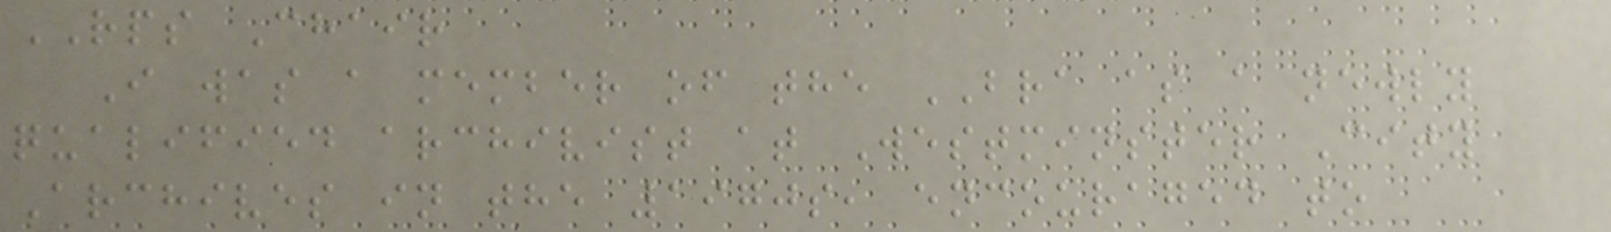RPS Chair
I was a member of the BRA as a newly
qualified archivist at Westminster City
Archives in the 1970s, encouraged to
